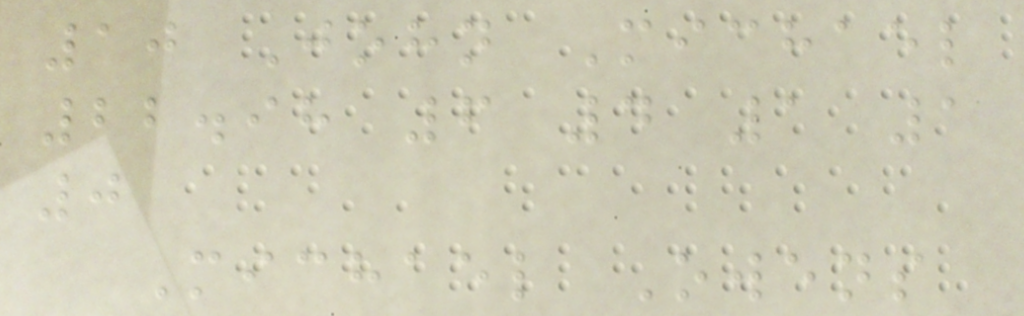10 John Michael
22.98 6 4 1 1
0
Michael Owens
